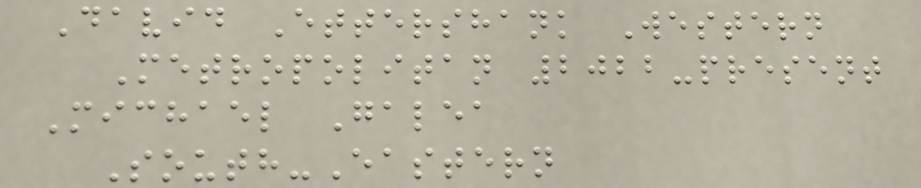David Ettershank Western
Metropolitan 2022-present
Michael Galea
South-Eastern
